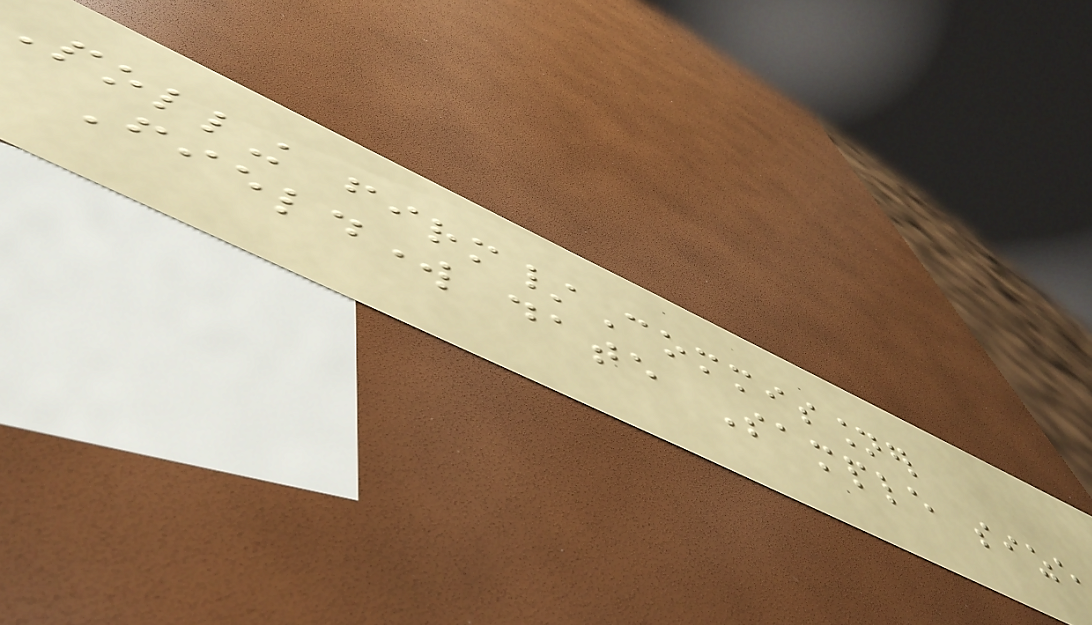Polling firm/Commissioner
Fieldwork date Sample size
